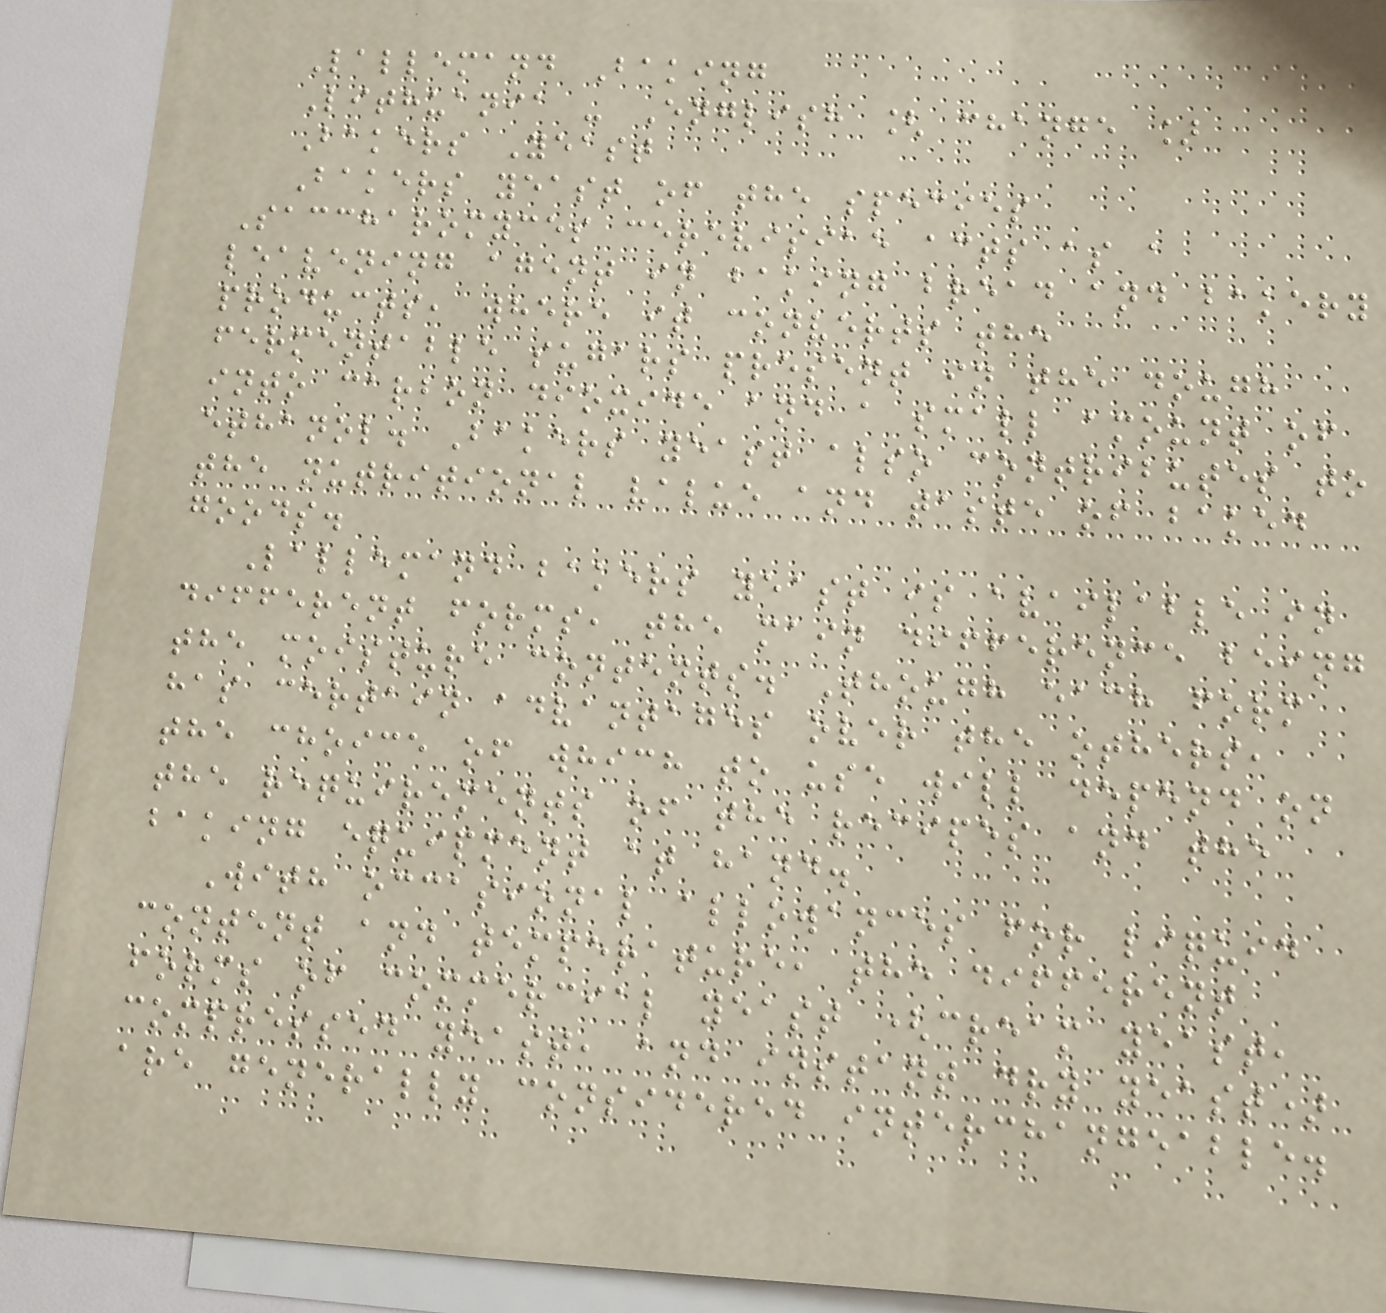Lallemand Baking
Lithuania - English [ change ]
Bakers Yeast
Bakers yeast of the species
Saccharomyces cerevisiae acts as a
leavening agent in baking bread and bakery
products, where it converts the
fermentable sugars present in the dough
into carbon dioxide and a small amount of
ethanol. Bakers yeast also contributes to
the nutritional value and taste of baked
goods.
Lallemand bakers yeast is available in
different forms, the main difference being
the moisture contents. Though each form
has certain advantages over the others,
the choice of which to use will depend on
the requirements of the recipes and the
baking equipment at hand.
With occasional allowances for liquid
content and temperature, the different
forms of commercial yeast (cream yeast,
compressed yeast, and instant dry yeast)
are generally considered interchangeable.
